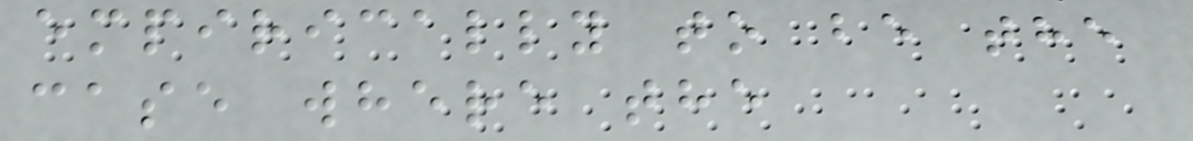empirically to be the
case where the
